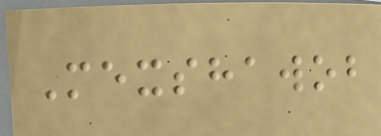Mexshawob
